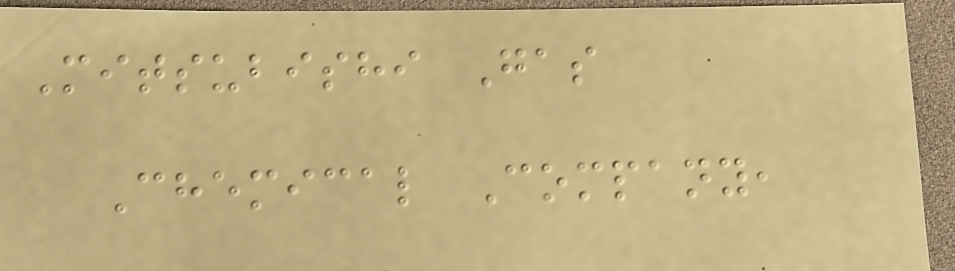Mitsubishi Gas
Chemical Company,
